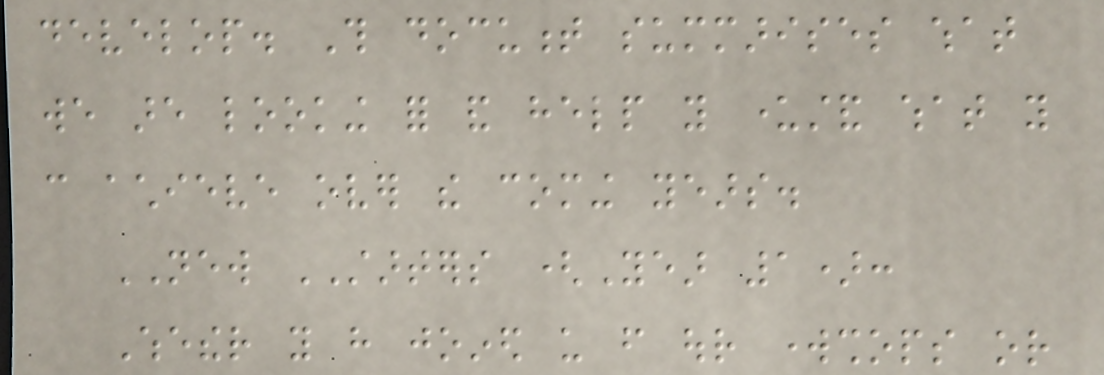develop. This document summarises what
we are looking for and help you understand what you
can achieve over the coming years.
NEW STARTERS (Year 1):
Whether you have joined us from our workshops or
